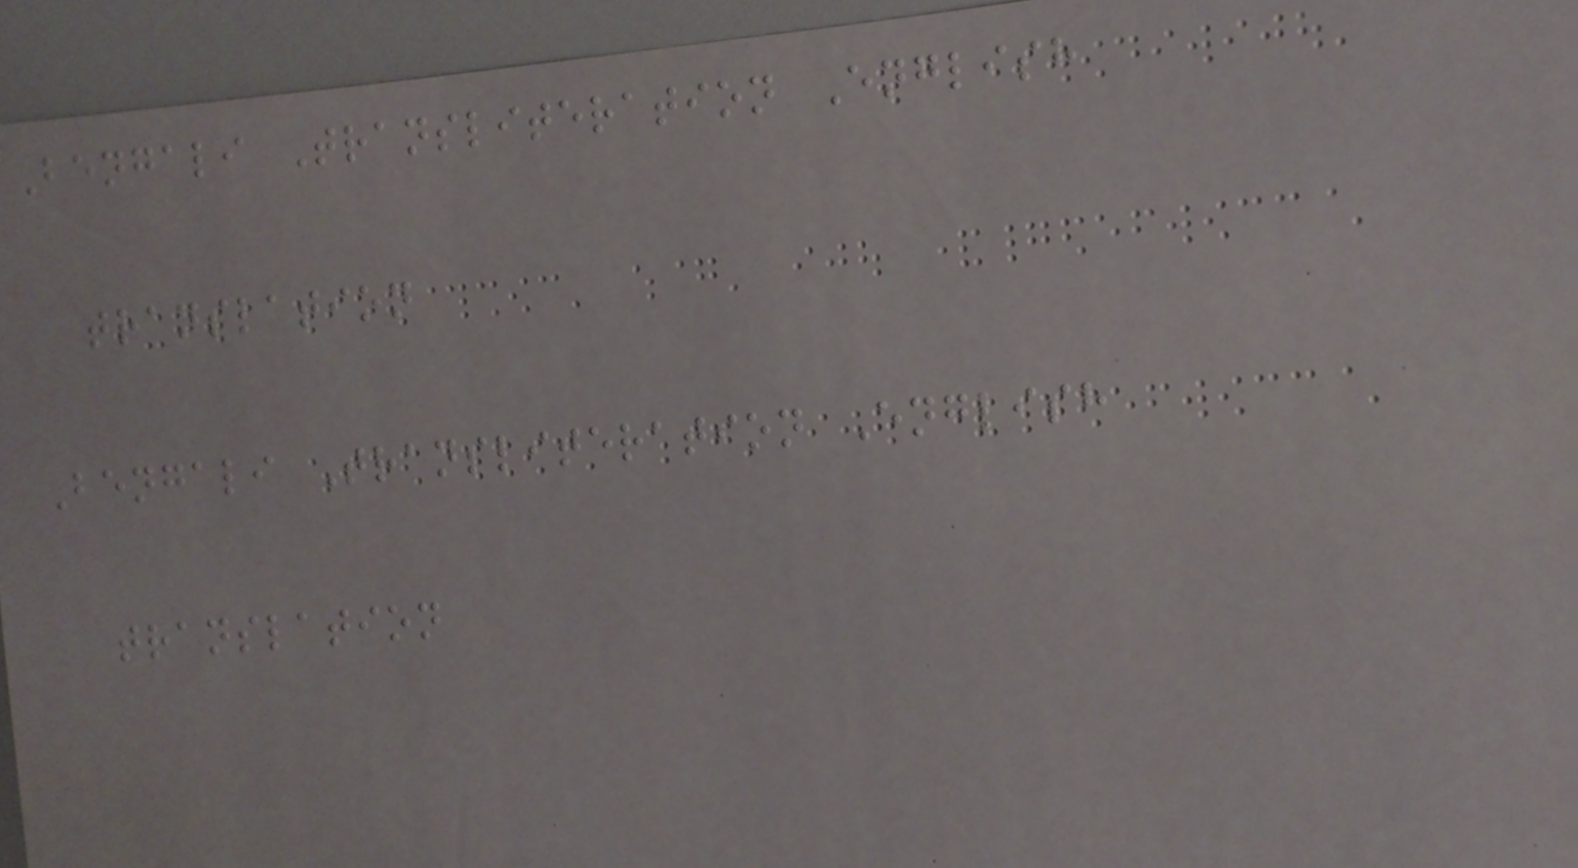Bengali Transliteration English
translation
Bengali Transliteration English
translation
